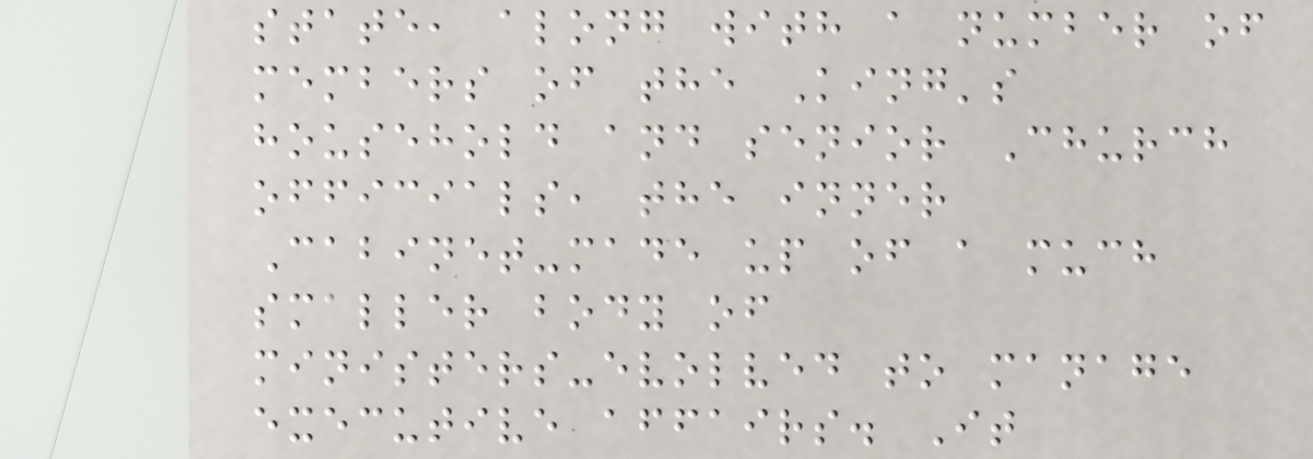state, along with a number of
members of the King's
household and senior Church
officials, the inner
Cabinet-made up of a much
smaller body of
ministers-evolved to manage
executive affairs. It
